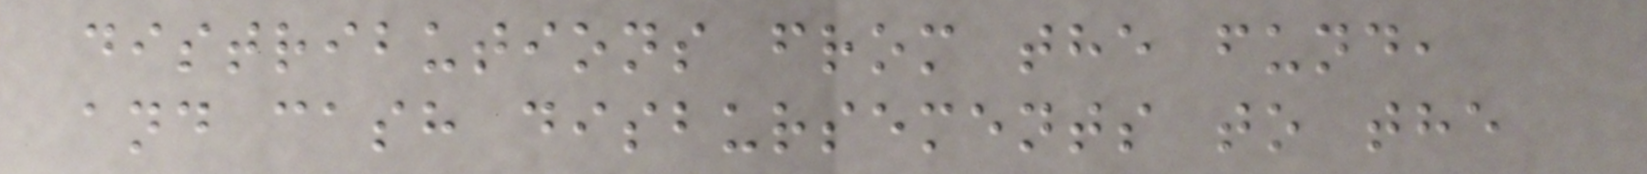distributions from the fund,
and cash disbursements to the
